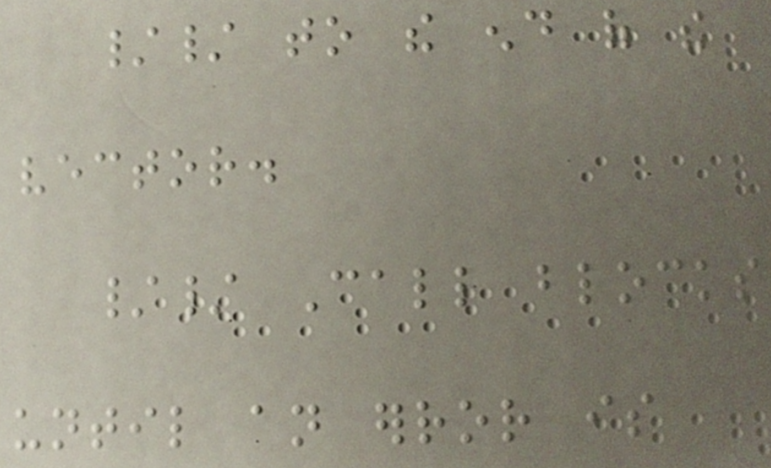// to the end of the
vector.
// Call blocks
until an error is
